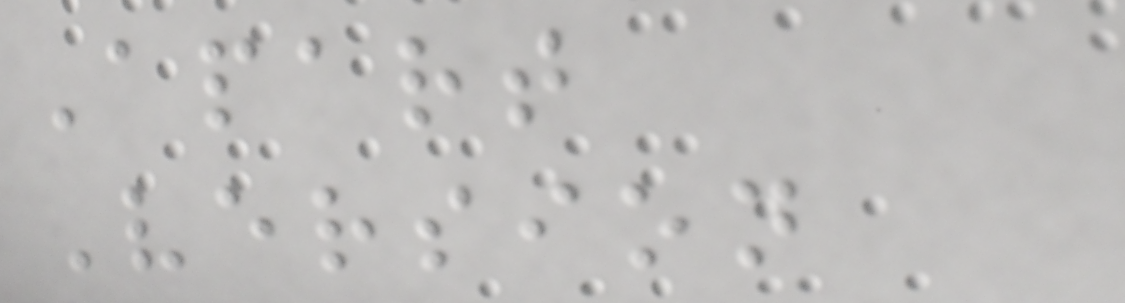Apart
Version
